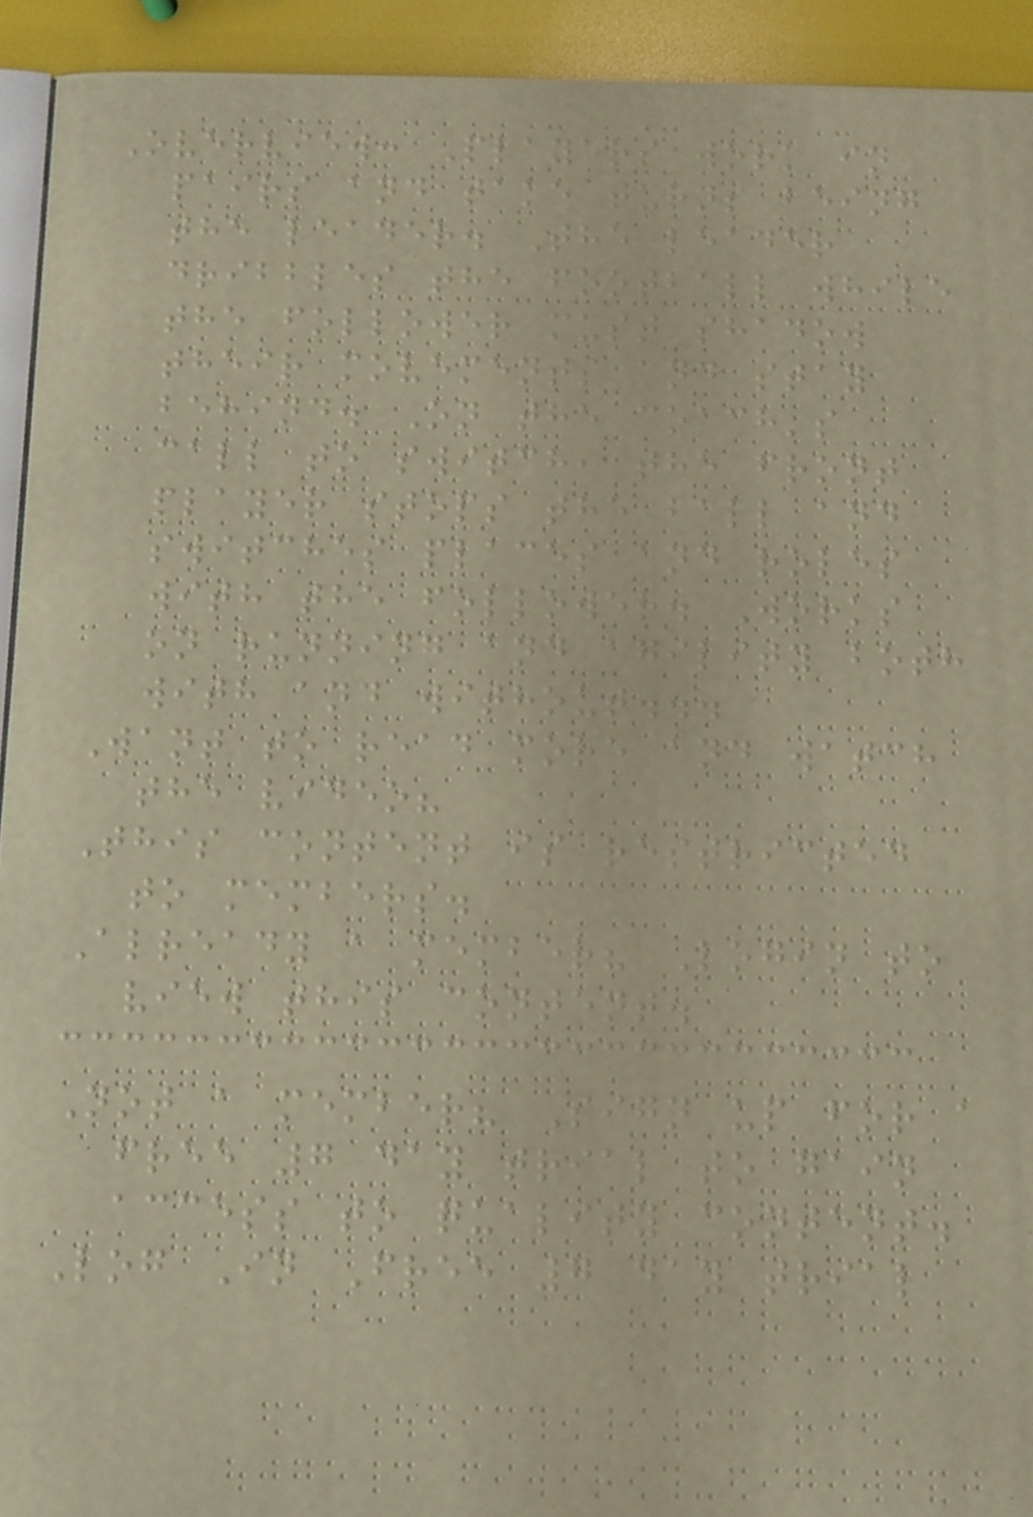Overview: Players work in
pairs and take turns being
the leader. The leader
dribbles the football while
the follower must shadow
their movements and stay
behind. On the coach's
call to switch, the front
player stops the ball and
switches places and roles
with the follower. Works
on running and agility both
with and without...
Want to read more and watch
the video?
This content is restricted
to members.
Already a member? Login to
view this content.
Not a member? Sign up for a
free 7 day trial to gain
access to quality content.
Log In Free 7 day trial
